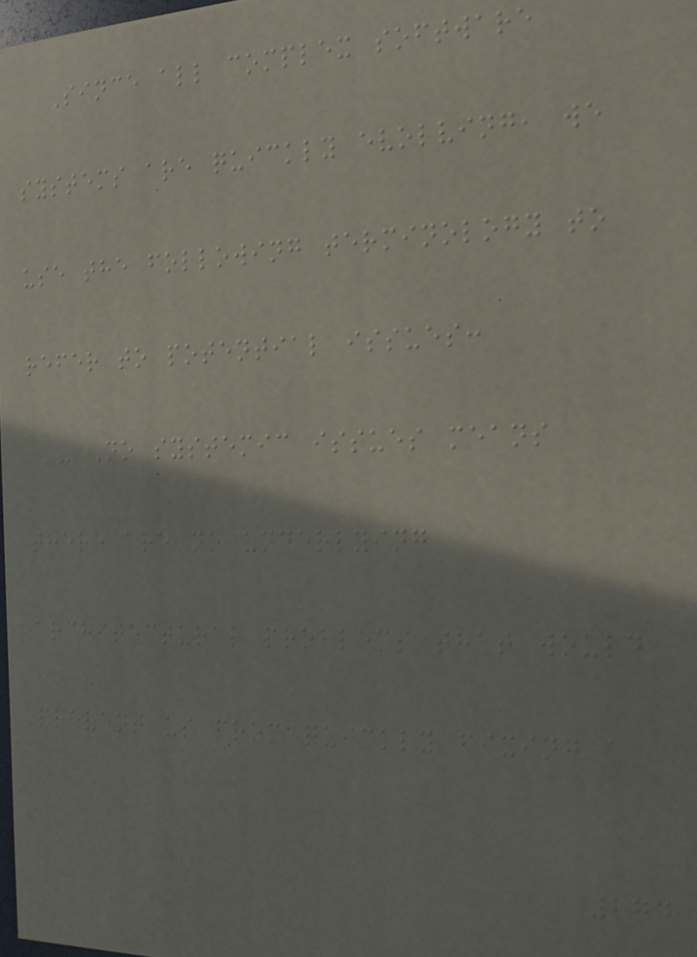Since all complex software
systems are quickly evolving, we
use the following terminology to
refer to potential issues:
- No systemic issues means
there are no underlying
architectural problems that would
prevent us from quickly fixing a
274
